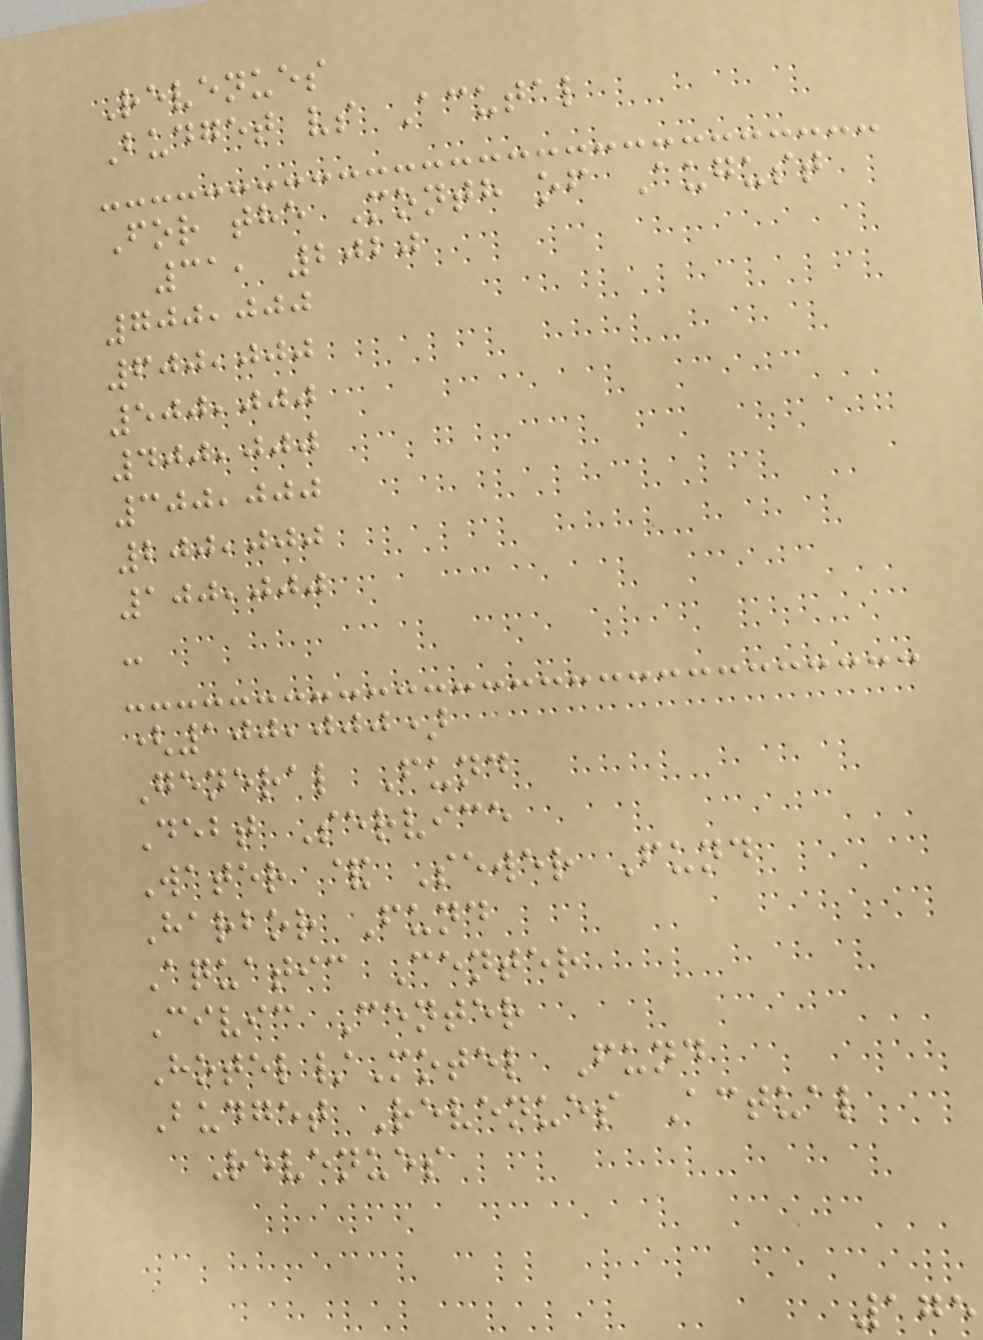Revenues
Budget vs Acutal
For the Month of August
31, 2020
700,000
600,000
500,000
400,000
300,000
200,000
100,000
-
(100,000)
General Fund
Debt Service
Water & Sewer Fund
Harbor Fund
Aquatic Center
Civic Center
Hotel/Motel Fund
Budget Revenues Actual
Revenues
175
